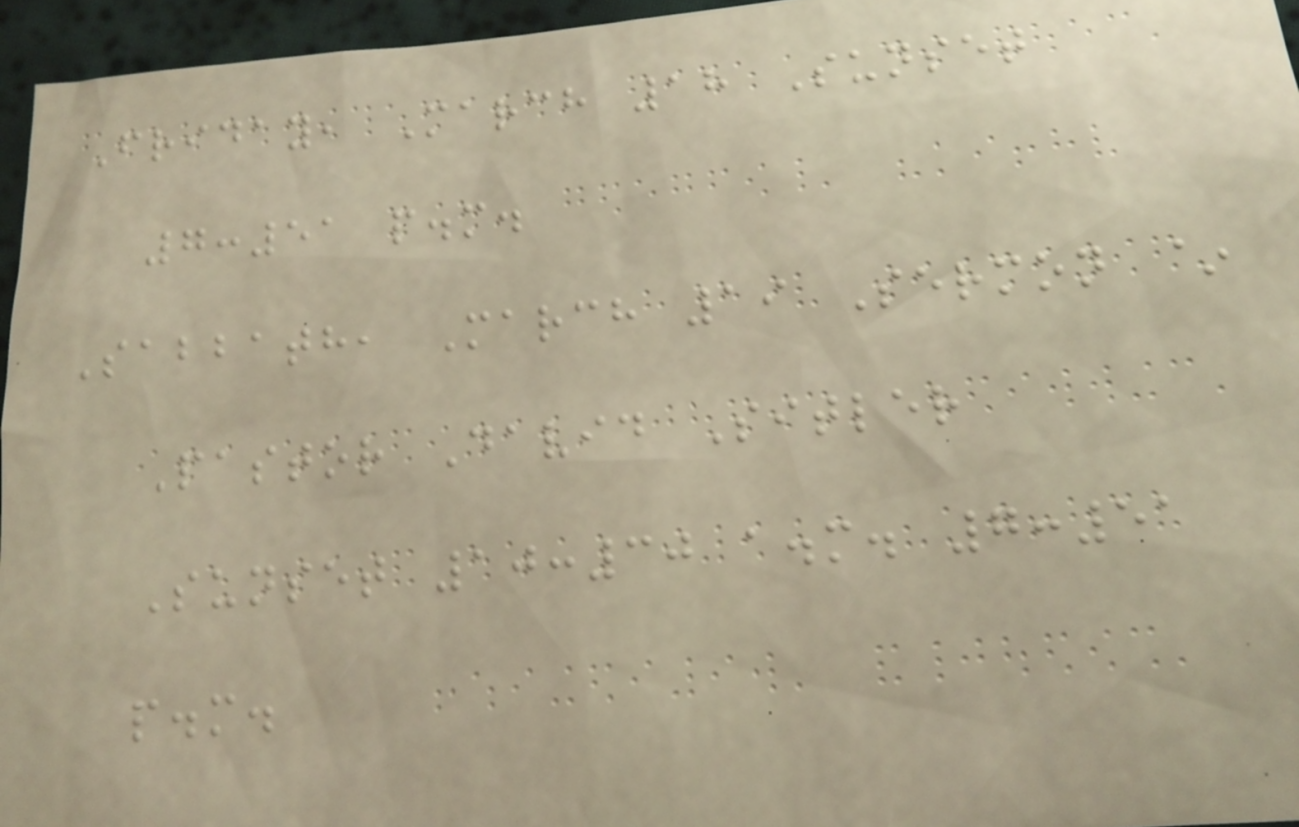Friday, March 18 Sunset
7:51 p.m.
Sabbath, March 19 Sermon ~
Pastor David Sitler
Sunset 10:30 a.m. 7:51
p.m.
